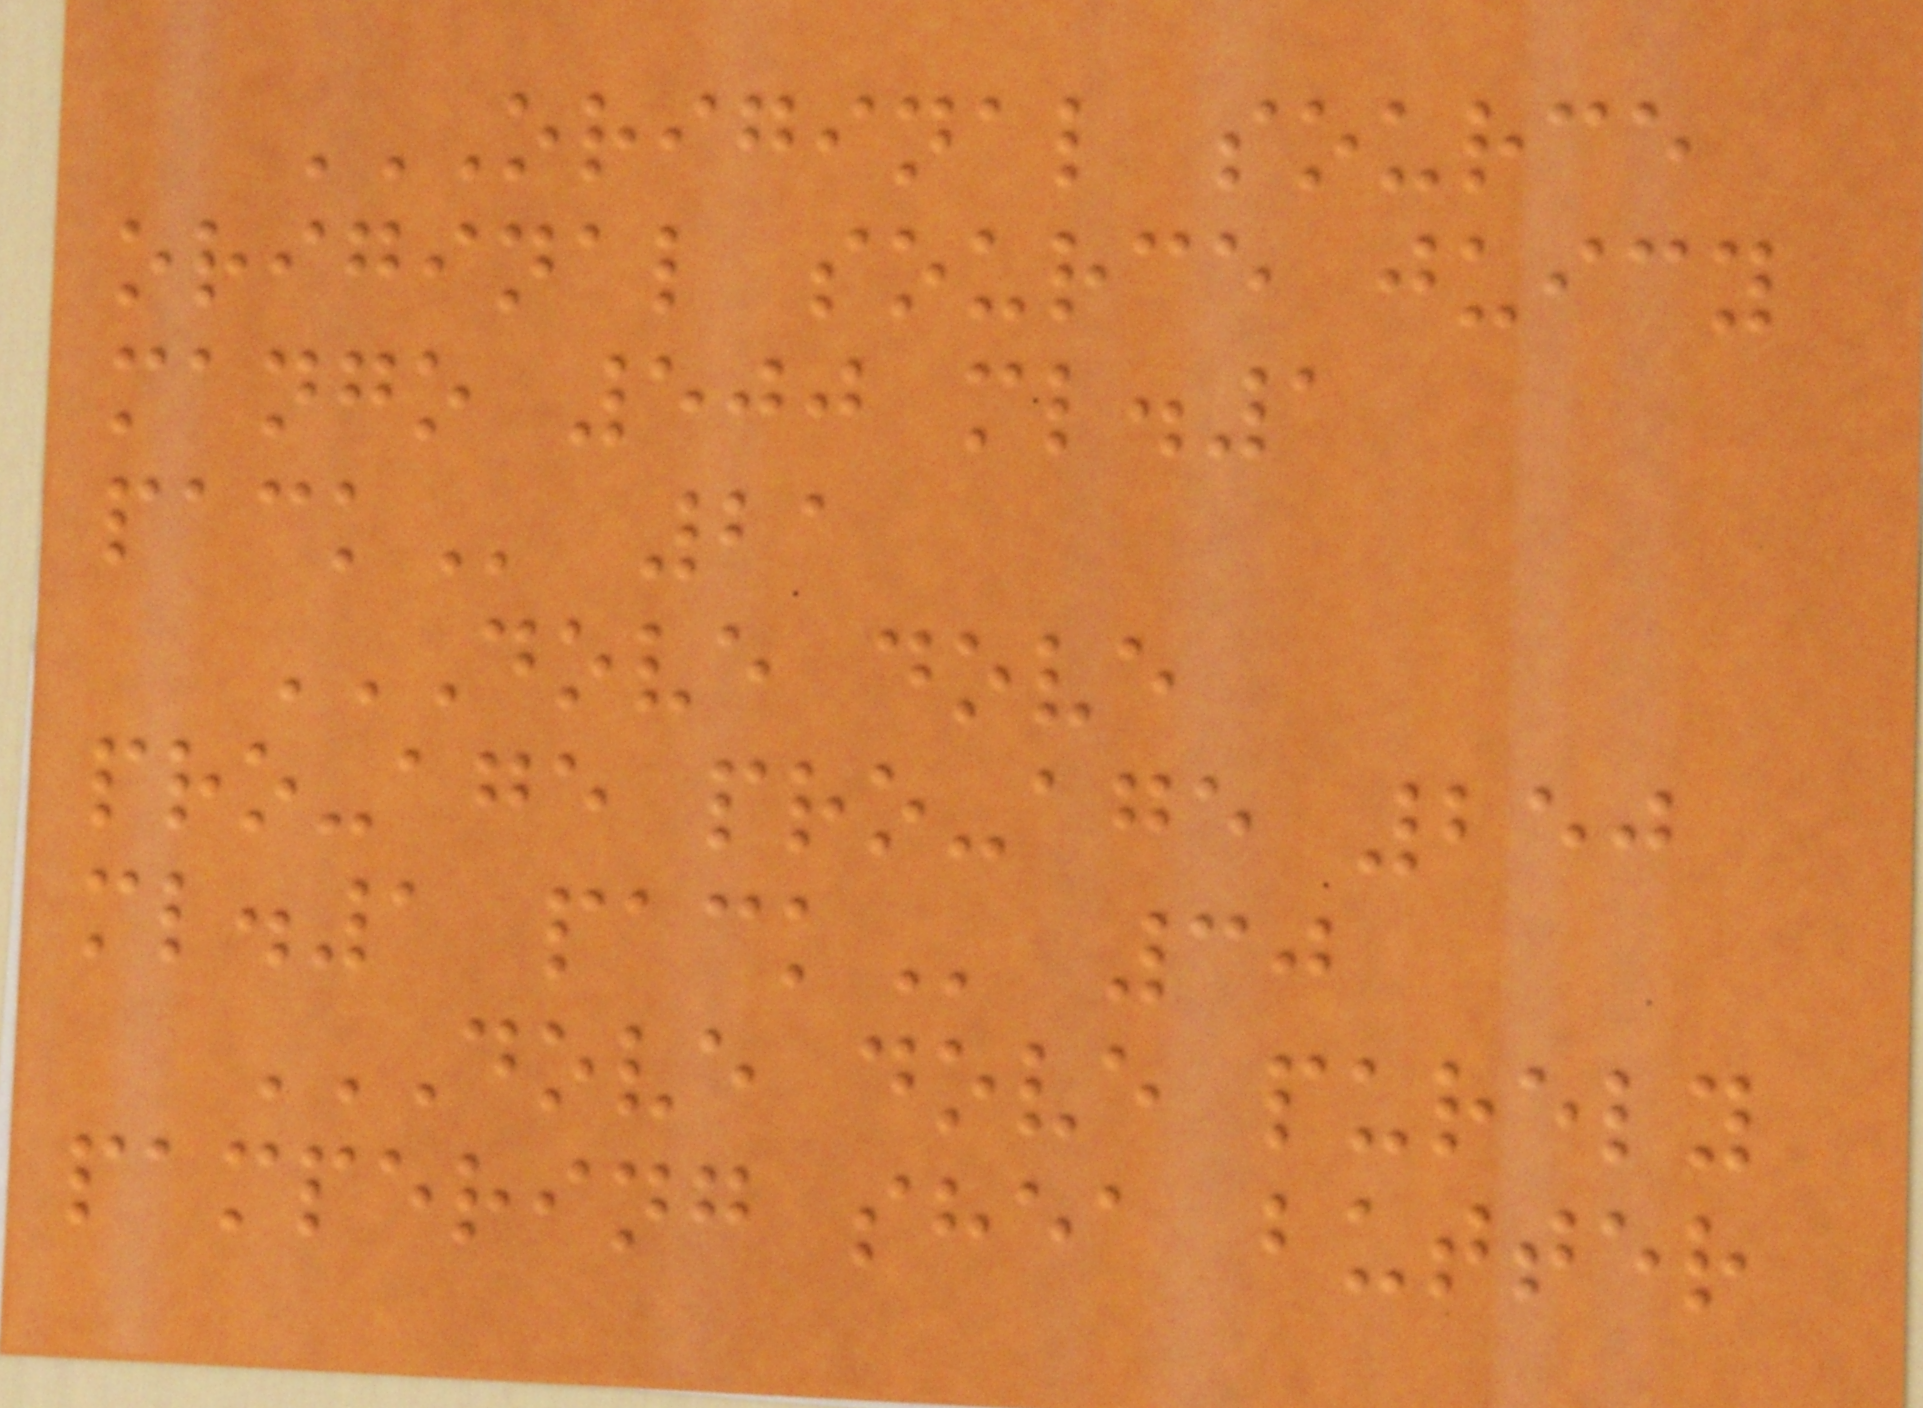ORIGINAL SOURCE
ORIGINAL SOURCE JUICY
MANGO 500 ML.1
PACK 21
DOVE DOVE
PRO-AGE PRO-AGE 250
ML.1 PACK 30
DOVE DOVE PURELY
PAMPERING SHEA BUTTER
